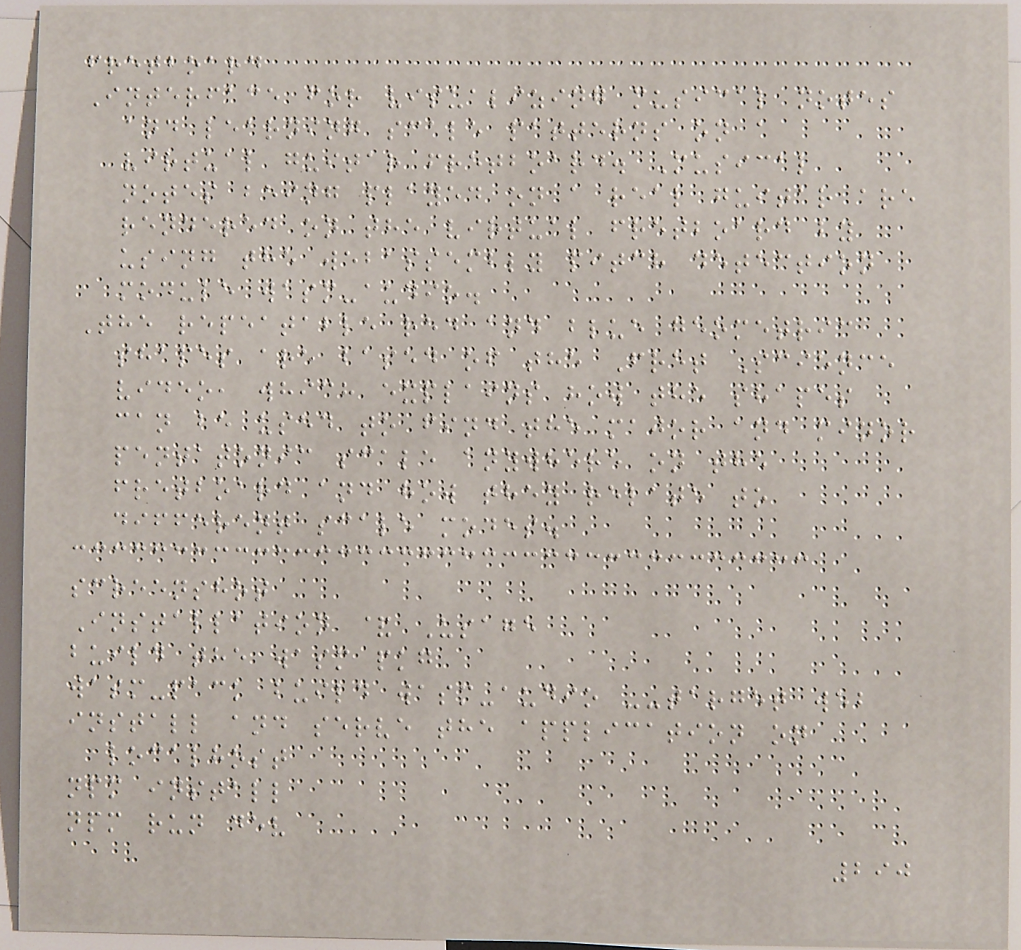fretboard
Interface for visualizing musical notes
and learning scale patterns on a
virtual guitar fretboard. Musical
notes being played on a real guitar are
rendered on the virtual fretboard by
using the webassembly pitch detection
module wasm-audio.
The repeatable red and blue geometric
shapes are based of the Fret Science
video, which explains how the shapes
can be used to find the major and minor
pentatonic scale anywhere on the
fretboard and how they relate to
different scale modes.
screenshot
Installation & Usage
build the wasm pkg
wasm-pack build wasm-audio --target web
install and serve the application on
localhost
npm install
npm run dev
290
